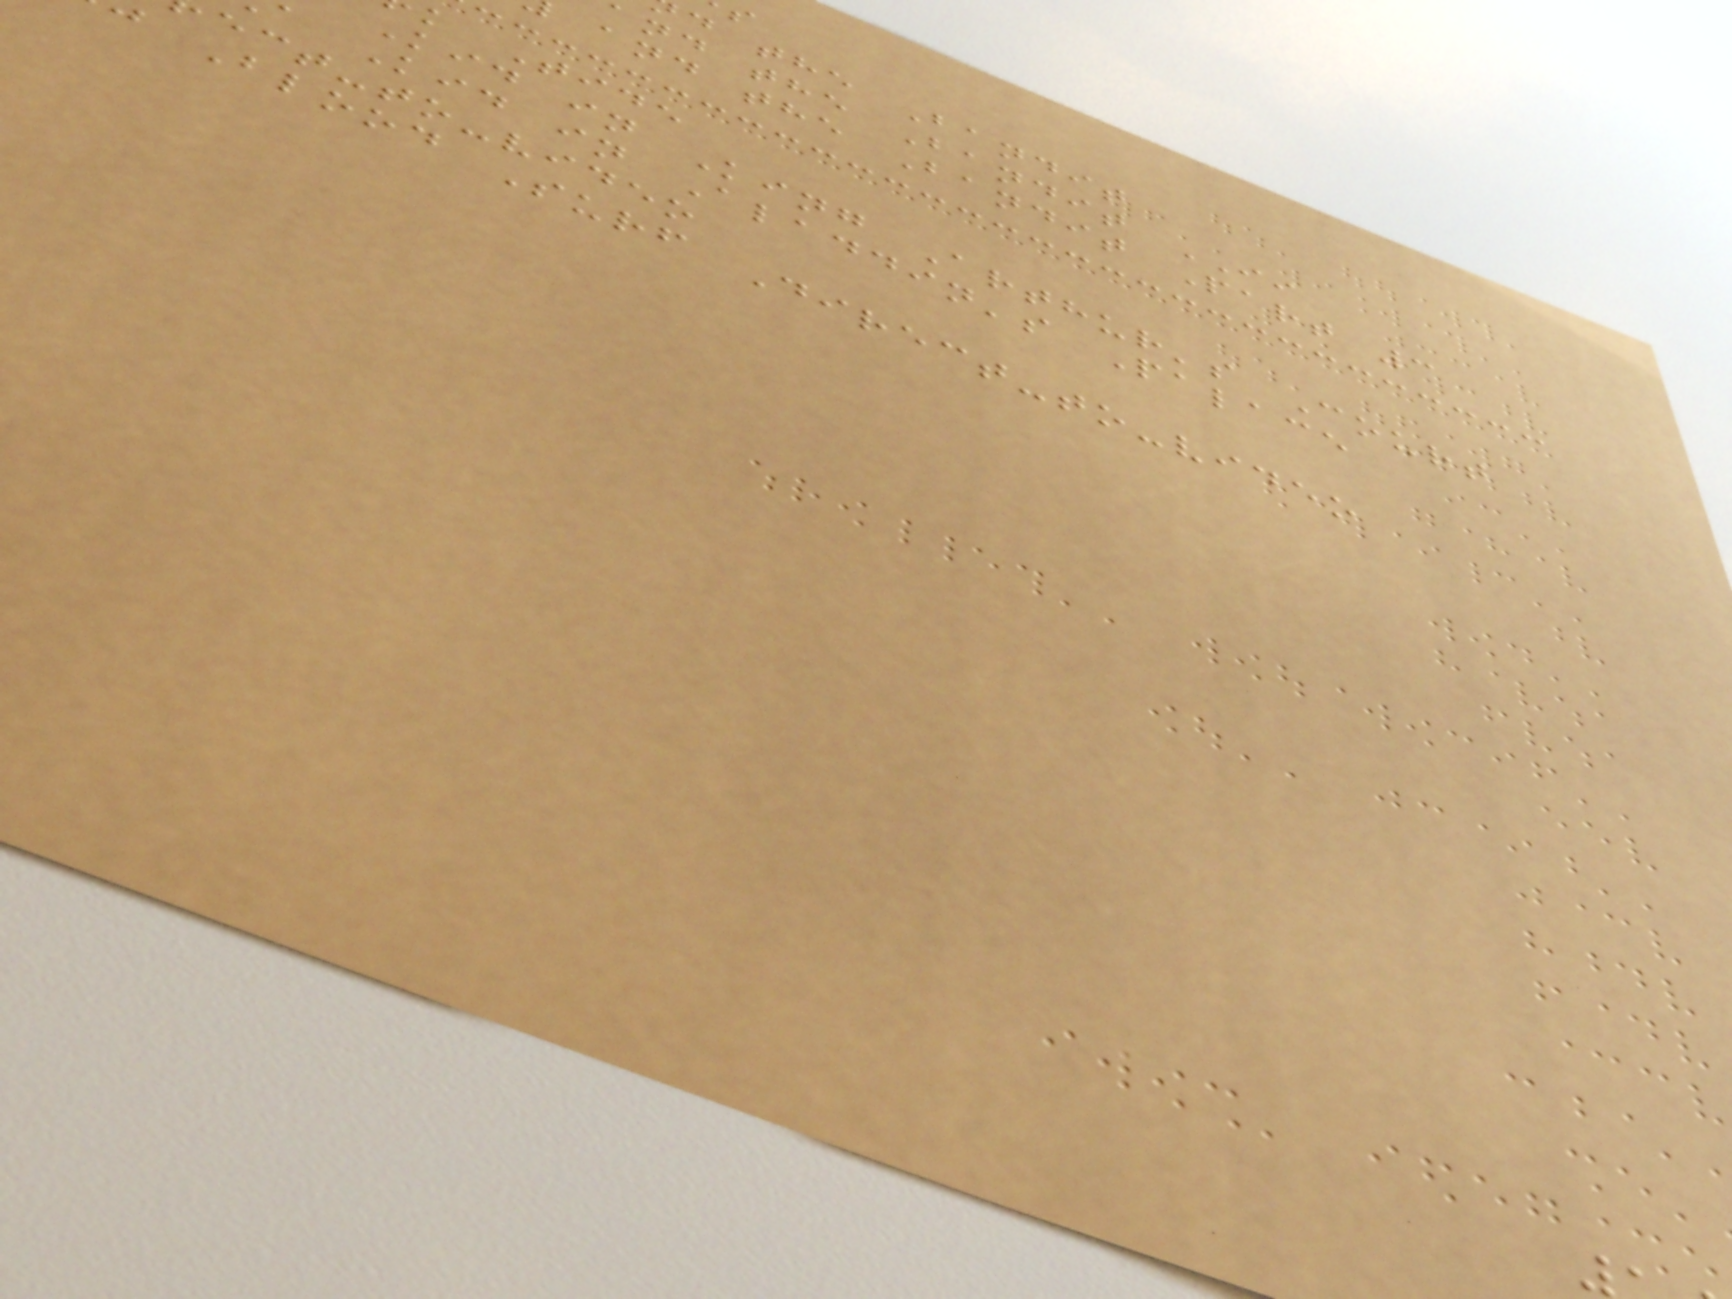d the Bandit
and the Bandit II
and the Bandit Part 3
k Tide
Kid in King Arthur's Court
a Kid in Aladdin's Palace
ect-to-video
Blood Surf Direct-to-video
